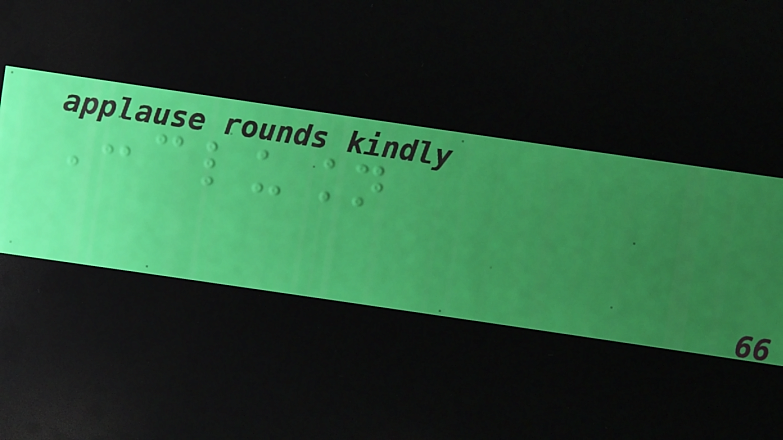Conclusion
